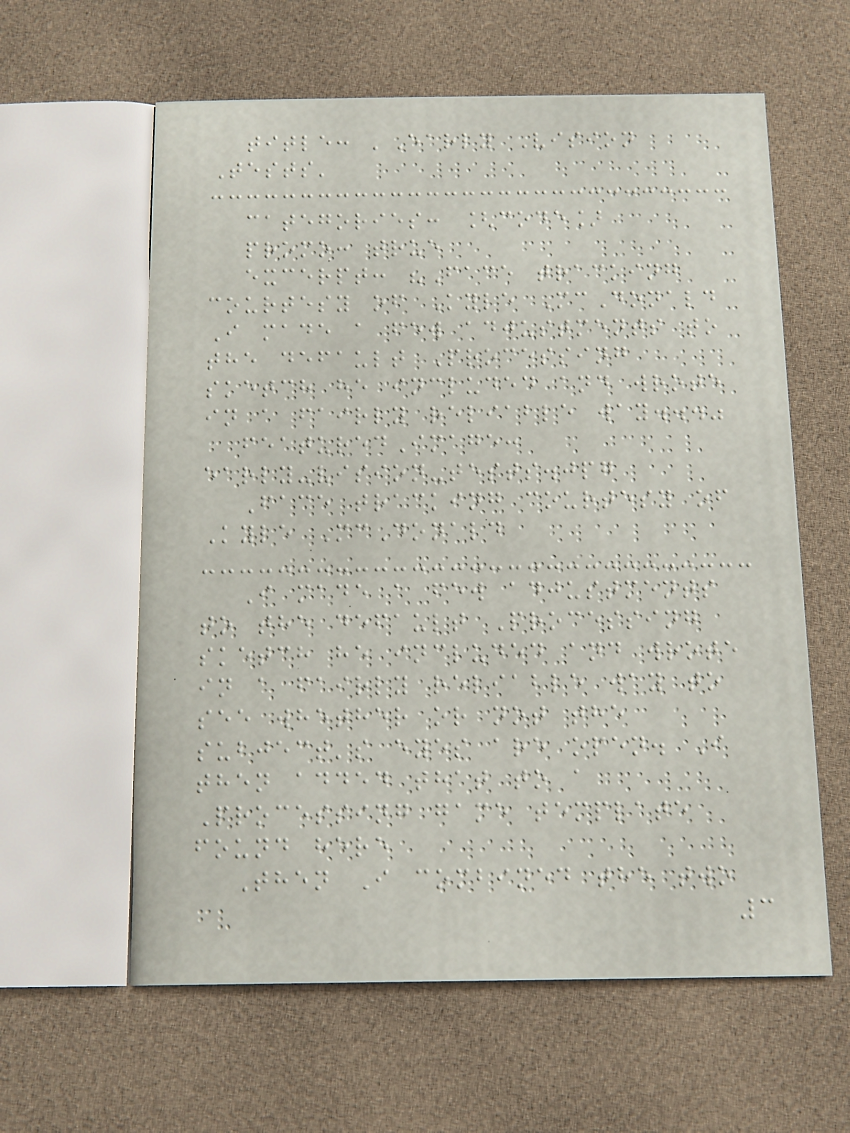title: 'Early Vision
Tests'
categories: [code]
promo: true
excerpt: "Face tracking
courtesy of Kyle McDonald
I made a few adjustments to
the default Processing
sketch he included and wrote
in a fairly reliable way..."
featuredImage:
early-vision-tests.jpg
Face tracking courtesy of
Kyle McDonald
I made a few adjustments
to the default Processing
sketch he included and wrote
in a fairly reliable way to
see whether or not the
subject's eyes are open. I
then added that to a
Processing game template
found here
Then I combined the two
3
